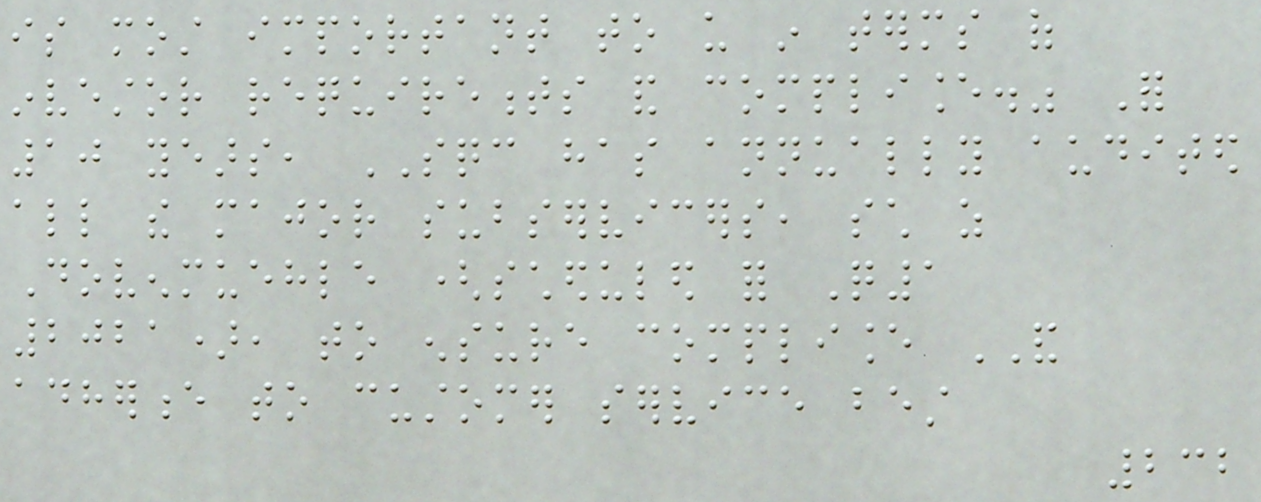is most important to us in terms of
investor requirements and compliance." For
10 years, SQC has annually audited
all the major subservicers, such as
Dovenmuehle (scheduled for Q1
2021), to ensure compliance AND
adherence to customer service best
232
